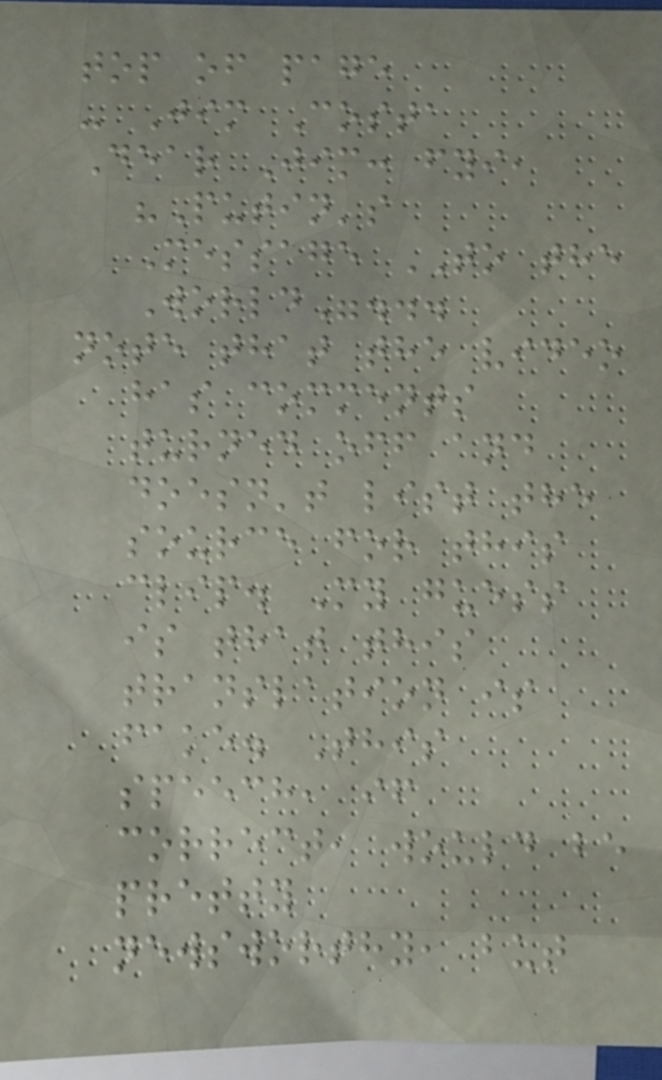top of page
- Jim Costa
Dear Jim: fyi,
"Putin's
Message TO the
World"...
note that the video
has comments
turned off and
doesn't list the
source for this
clip. My guess
is that this
translation is
fake. This
speech, if
correct, would be
pretty
newsworthy, but
